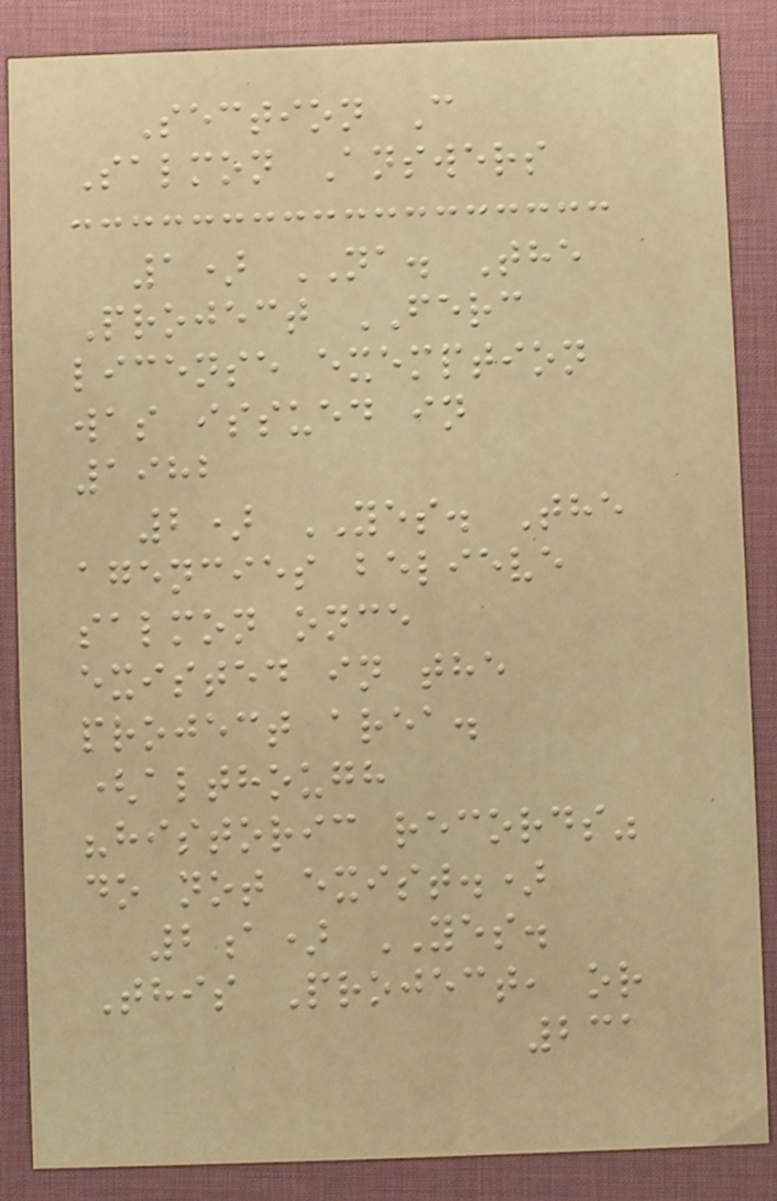Section C
Salmon Answers
1) NA. The
Project FERC
license exemption
was issued in
1982
2) YES. The
agencies believe
salmon once
existed in the
project area.
(although
"historic records"
do not exist.)
2a) YES.
This Project, or
231
